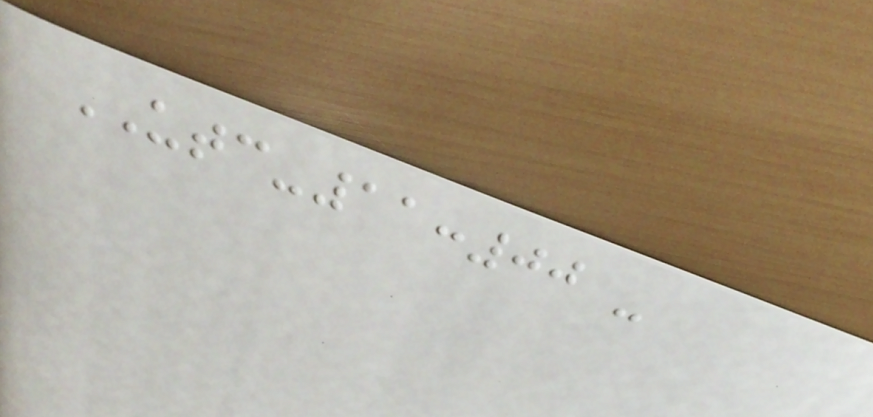UTC-11:00 -
